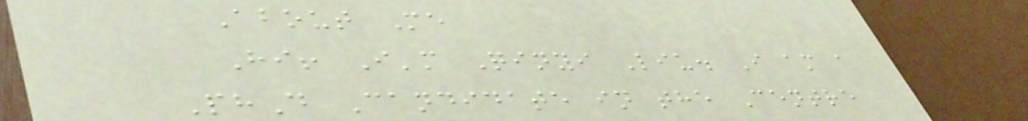About Me
Hi! I'm Qinyi Liu. I am a
PhD Candidate in the Centre
